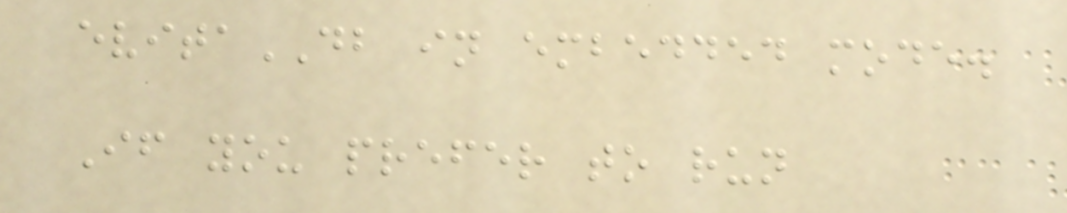evitaDB in embedded mode.
If you prefer to run
